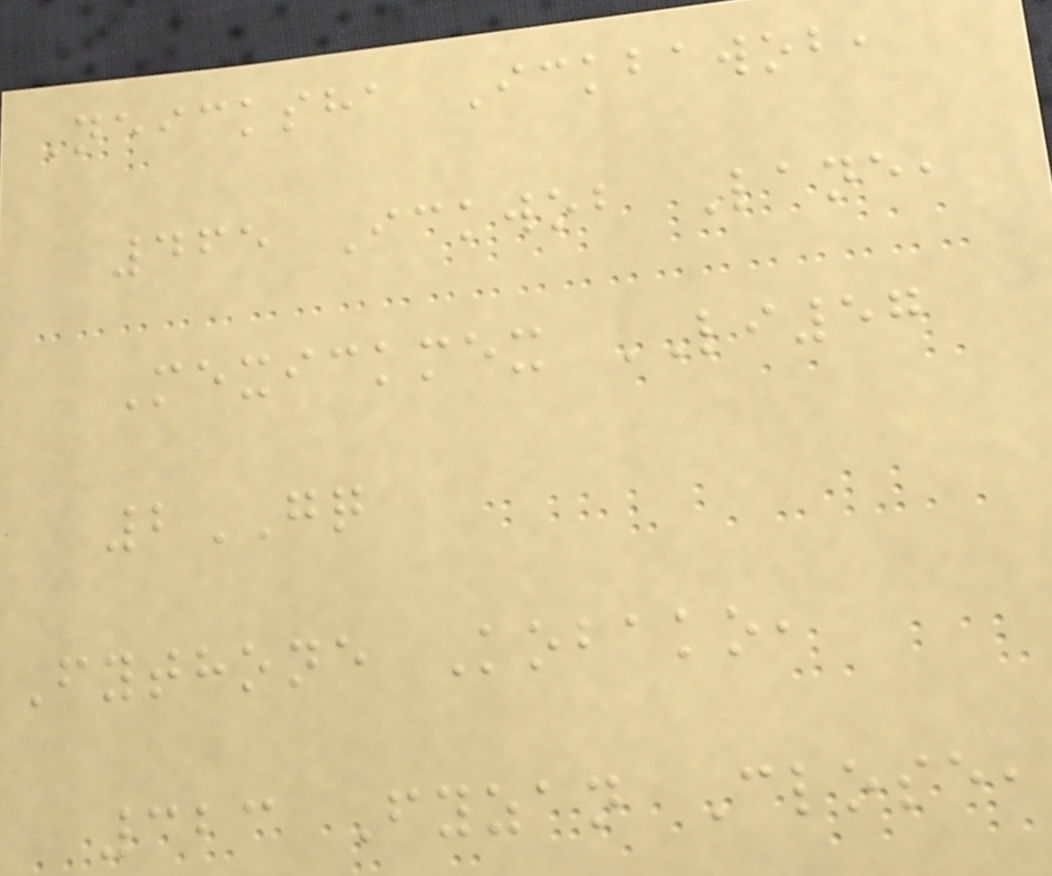Neicksha Ickbawob,
465 Ickwob Lane,
Mexickmex LI57
2GQ
Fythone Kobako,
323 Fyzan Close,
